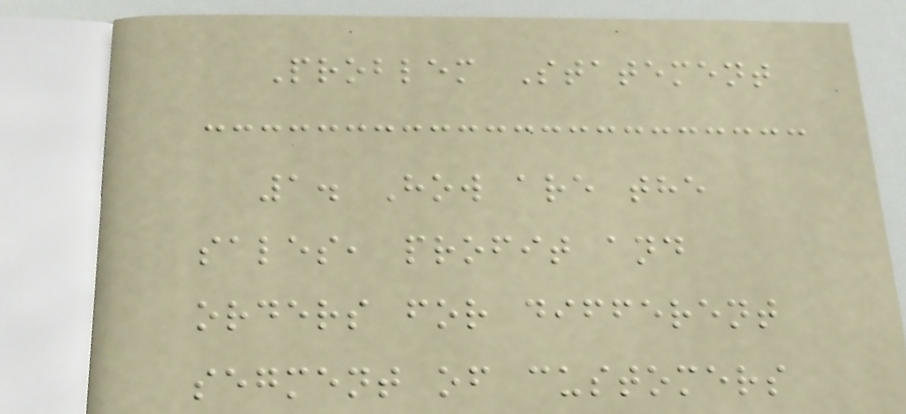Problem Statement
1. How are the
sales, profit and
orders for different
segment of customers
